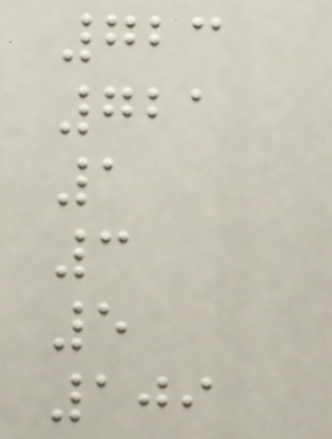723
721
1
3
5
109
